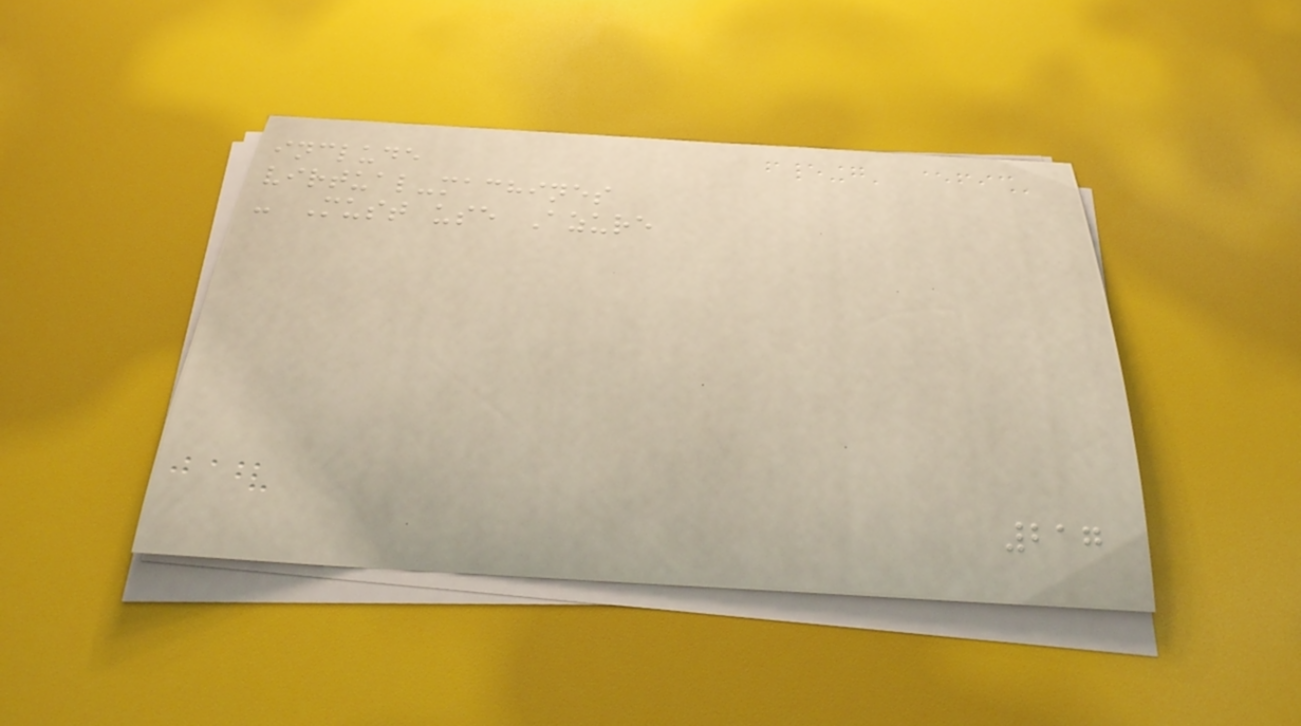include
virtual-machines
- Must use Azure
217
